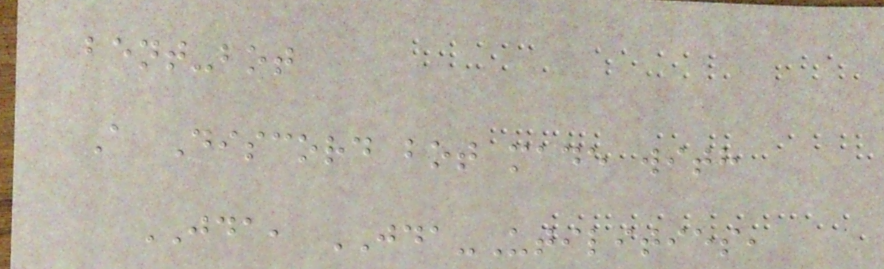bent-bot
A Discord bot made with
JDA, JDA-Utilities,
